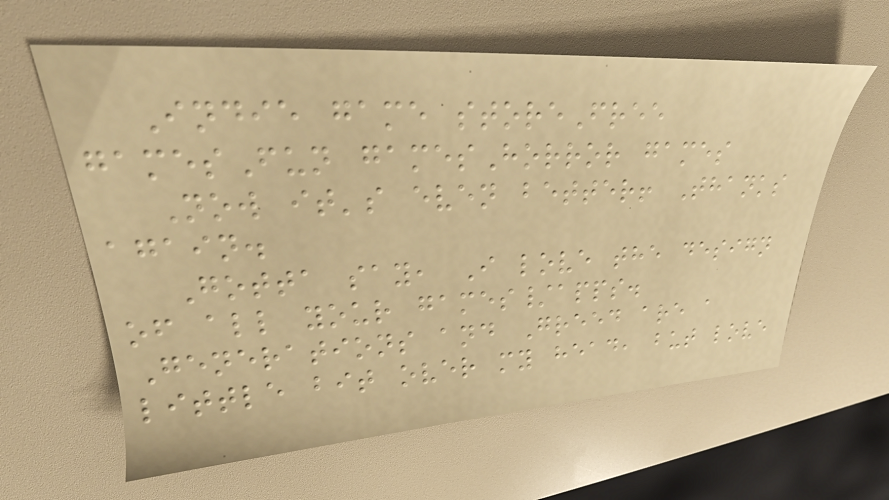Indie game storeFree
gamesFun gamesHorror games
Now it's even better! Thanks
again.
Gotta say, I love the design
of all your games/apps.
Generations and Greed are a
little bit over my head, but love
